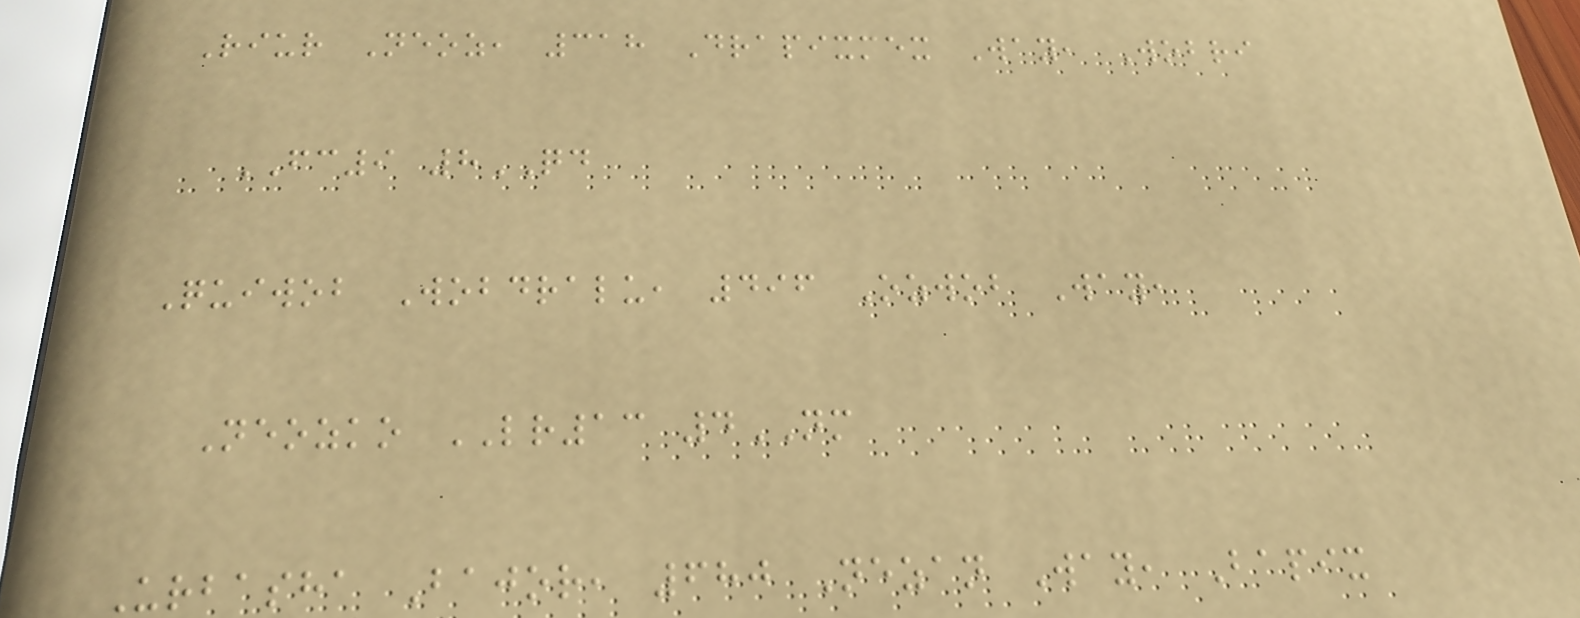Riur Neoz, 318 Drapixmex Way, Wobri
FC9 8QD
Quiwob Wobdralu, 496 Ozwob Way,
Neozko LR13 4NM
Urbasha Bajor, 680 Nezan Way, Bapix
